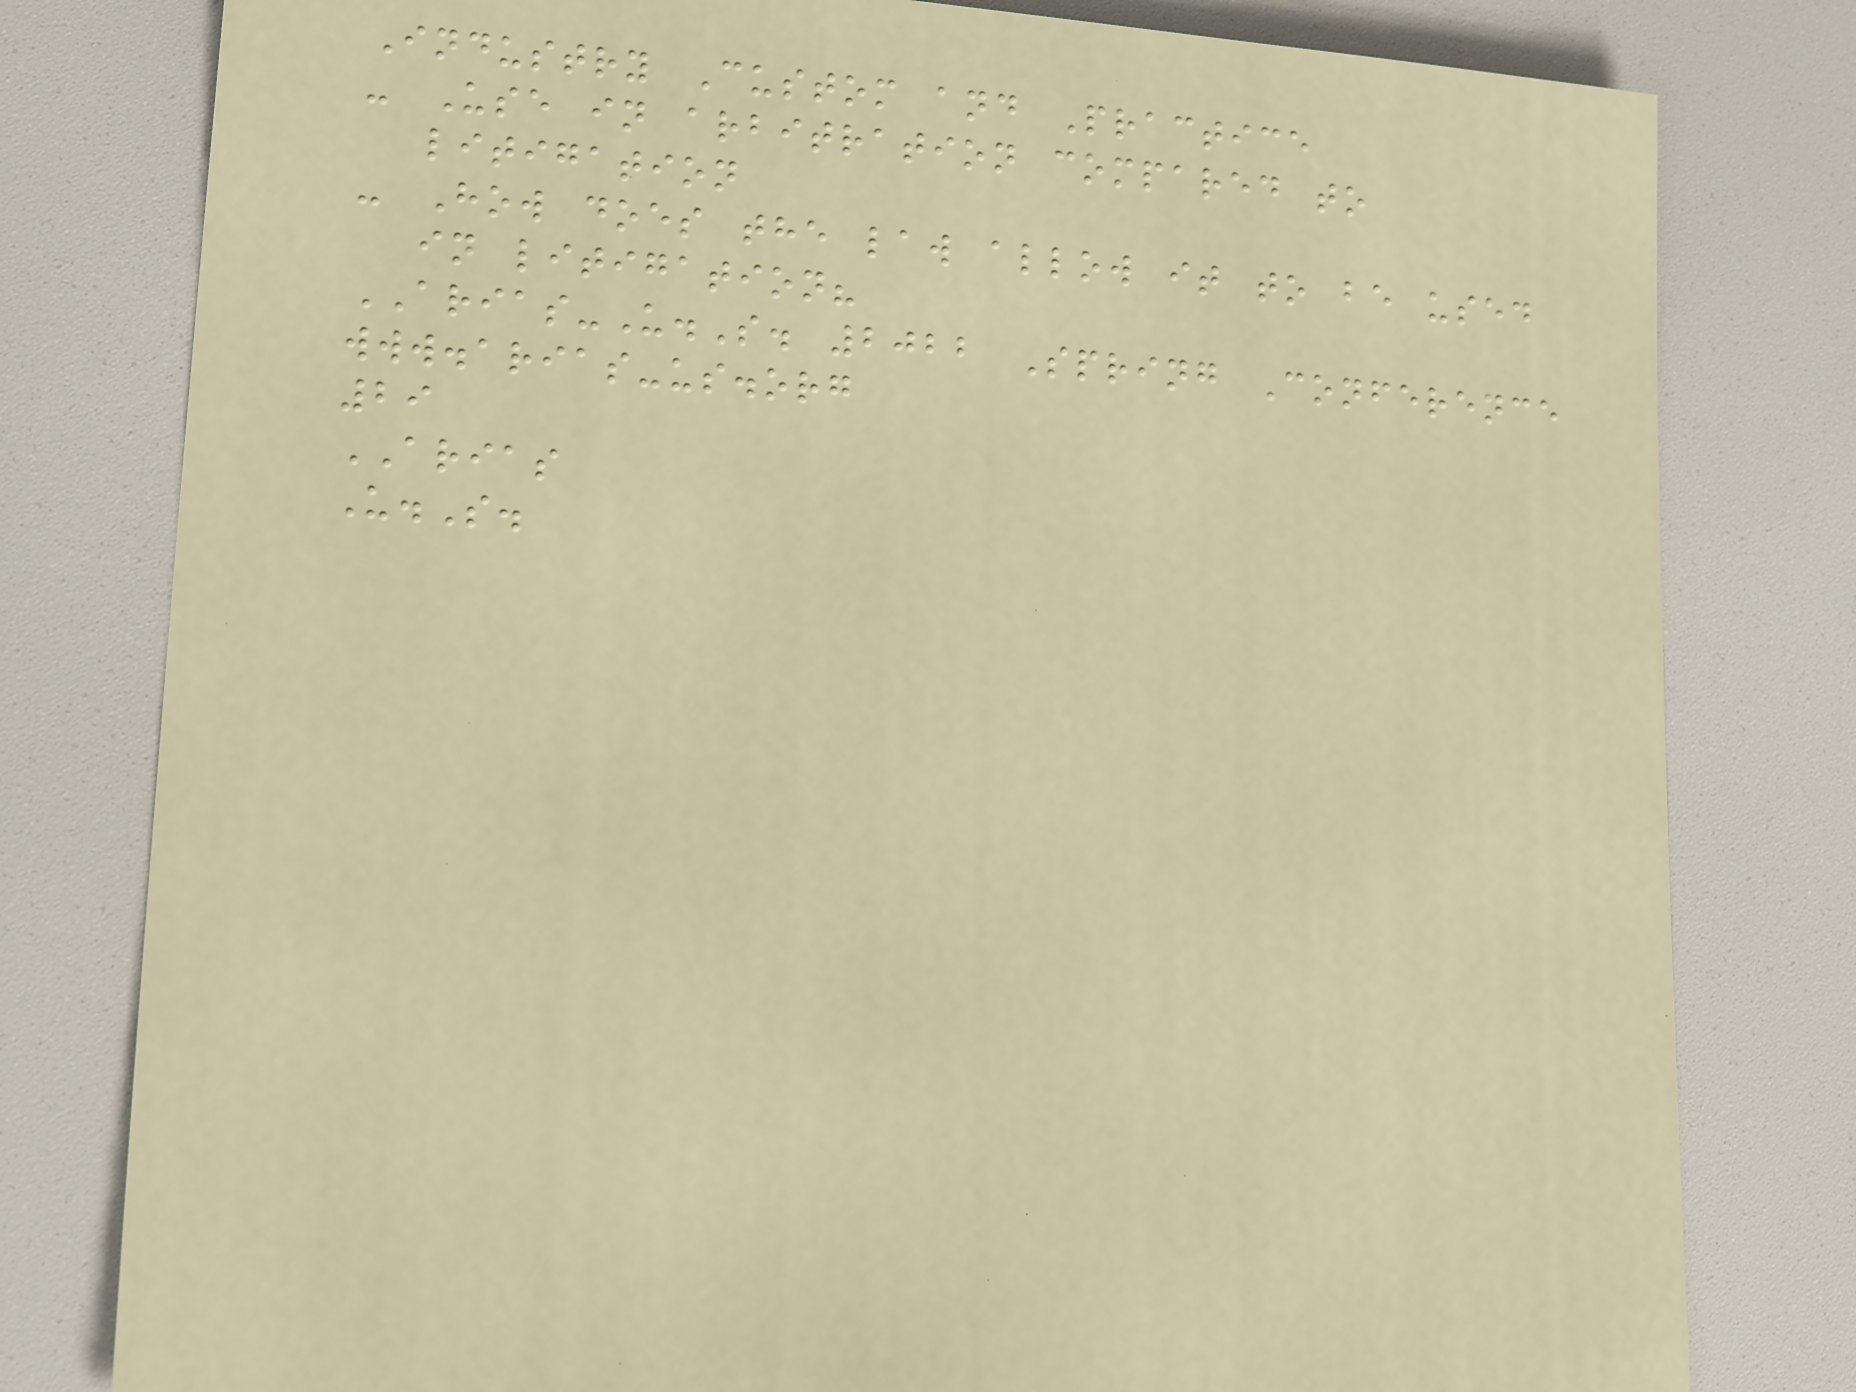Industry Custom and Practice
- Use in arbitration compared to
litigation
- How does the law allow it to be used
in litigation?
ARIAS-U.S. 2022 Spring Conference
www.arias-us.org
29
ARIAS
U.S.
